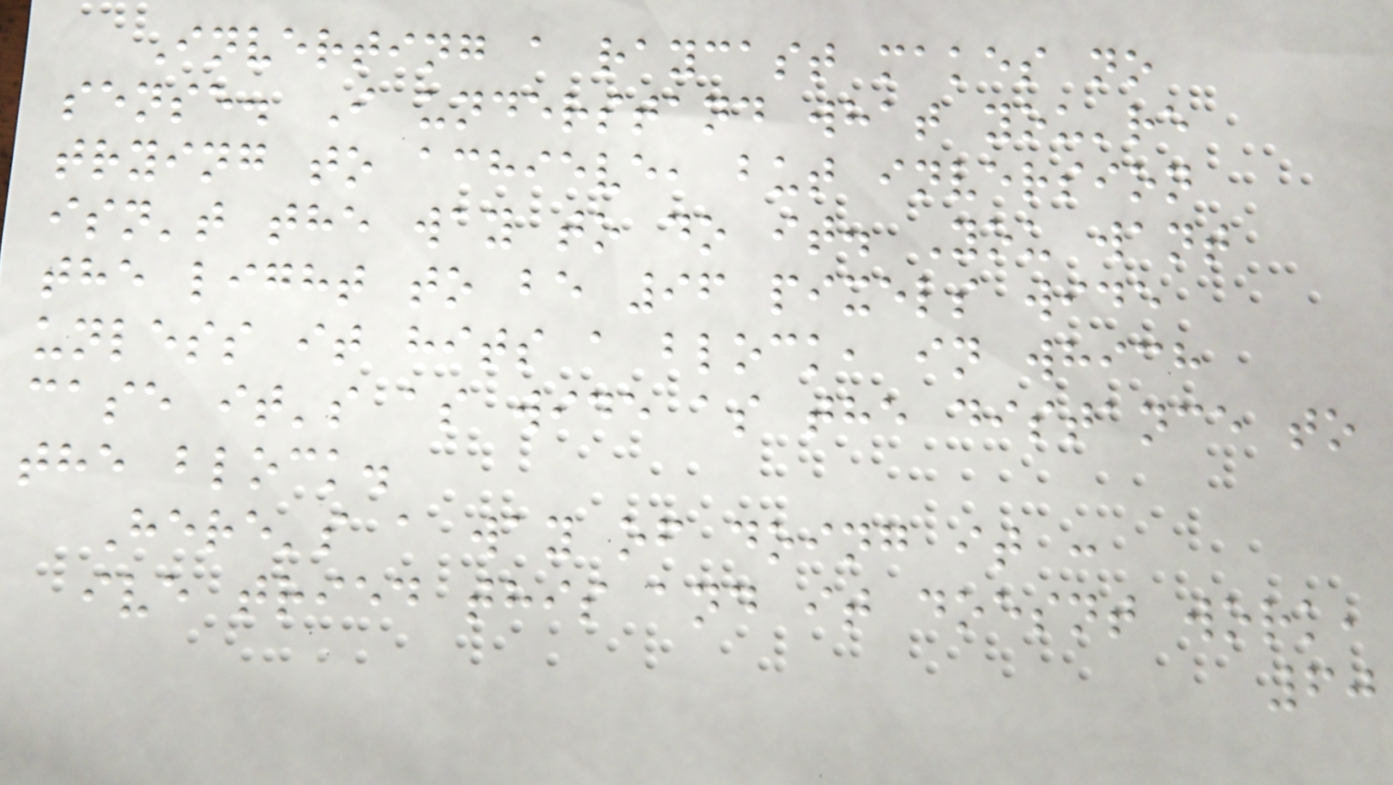Inverting a raycast makes no
sense. I understand what you're
trying to achieve, but inversion
isn't the way to do it. You want
the light to be 96 pixels wide
unless it hits a block, in which
case it's as wide as the distance to
the block.
Here's a way of doing it :
ive tried this and it doesnt work,
60
